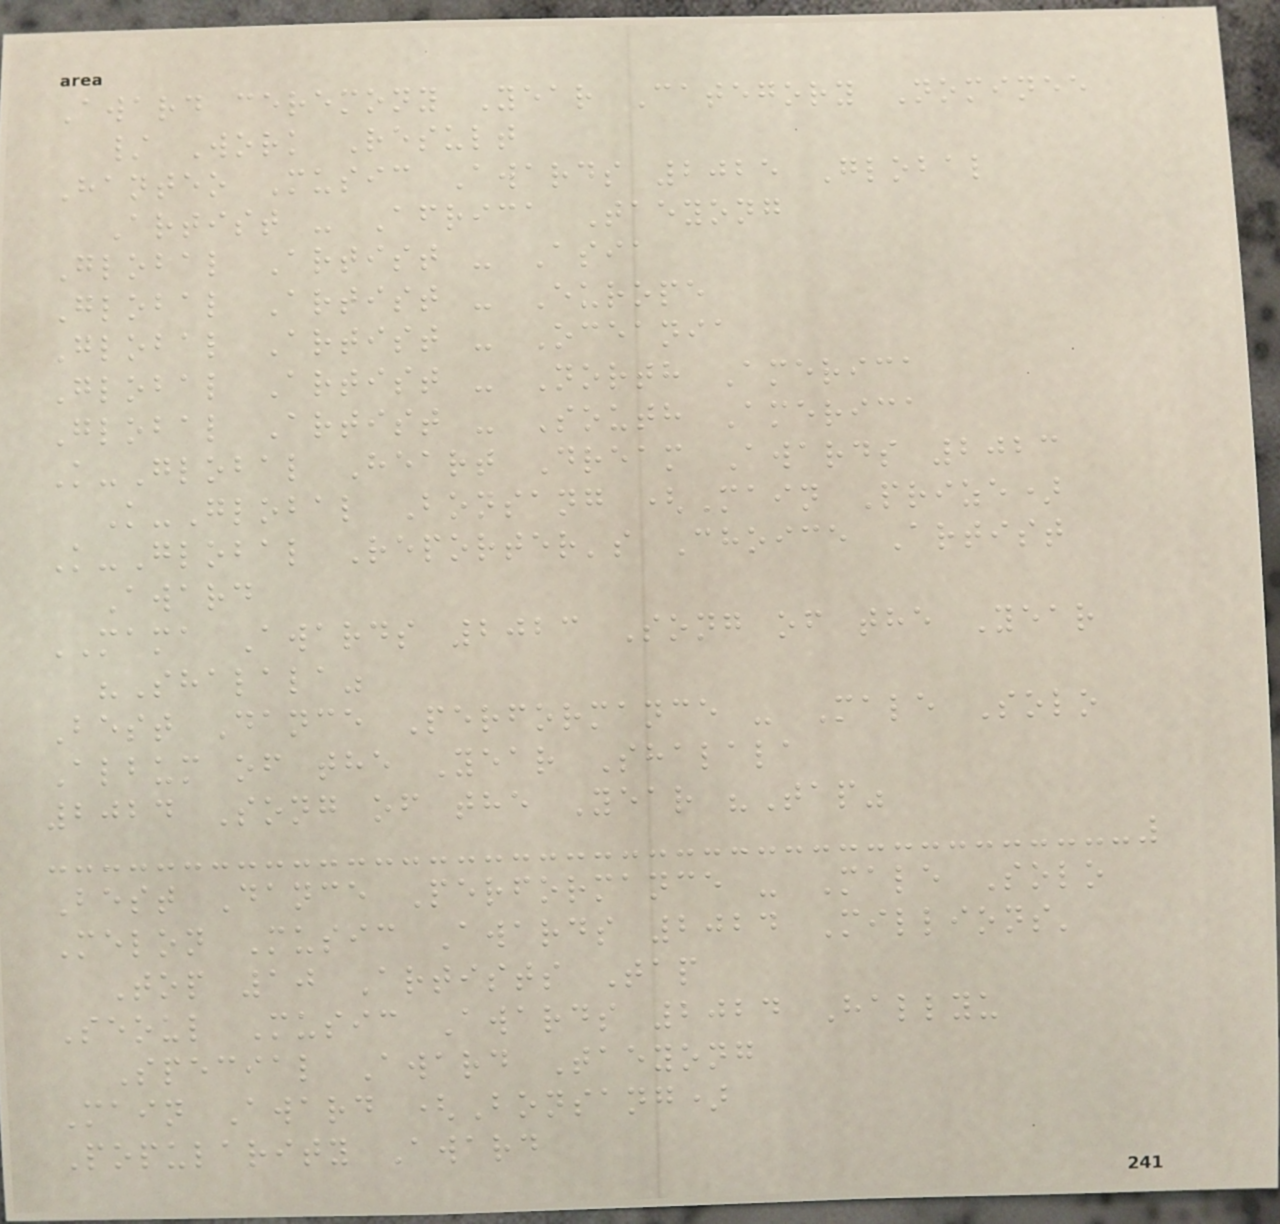Award ceremony Year Category Nominee
/ Work Result
Hanteo Music Awards 2025 Global
Artist - Africa Taeyong
Global Artist - Asia
Global Artist - Europe
Global Artist - Oceania
Global Artist - North America
Global Artist - South America
K-Global Heart Dream Awards 2023
K-Global Bonsang (Main Prize)
K-Global Reporter's Choice Artist
Award
MAMA Awards 2023 Song of the Year
"Shalala"
Best Dance Performance - Male Solo
Album of the Year Shalala
2024 Song of the Year "Tap"
Best Dance Performance - Male Solo
Melon Music Awards 2024 Millions'
Top 10 Artists Tap
Seoul Music Awards 2024 Hallyu
Special Award Taeyong
Main Award (Bonsang)
Popularity Award
